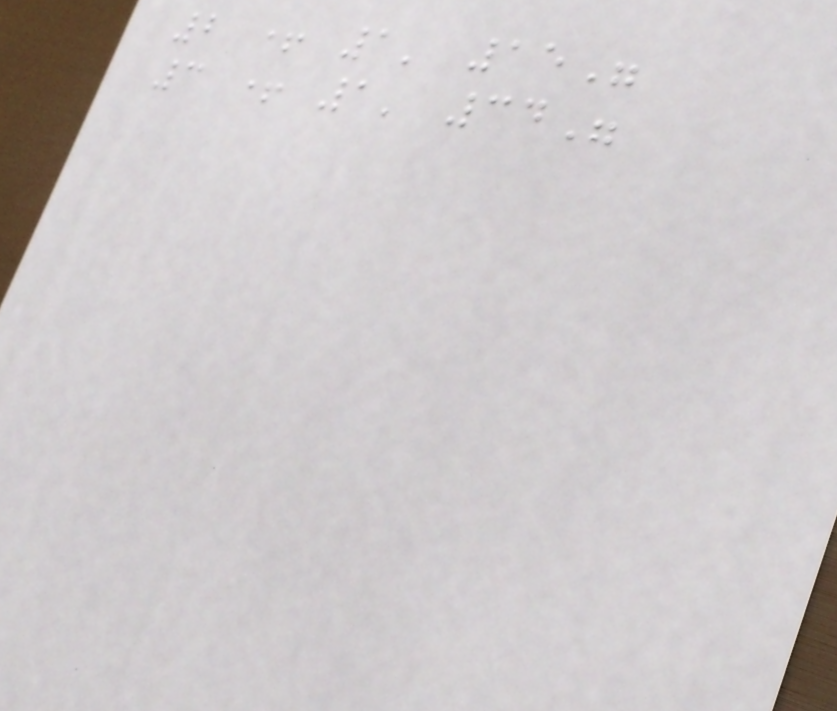2 + 1' 15"
3 + 1' 34"
